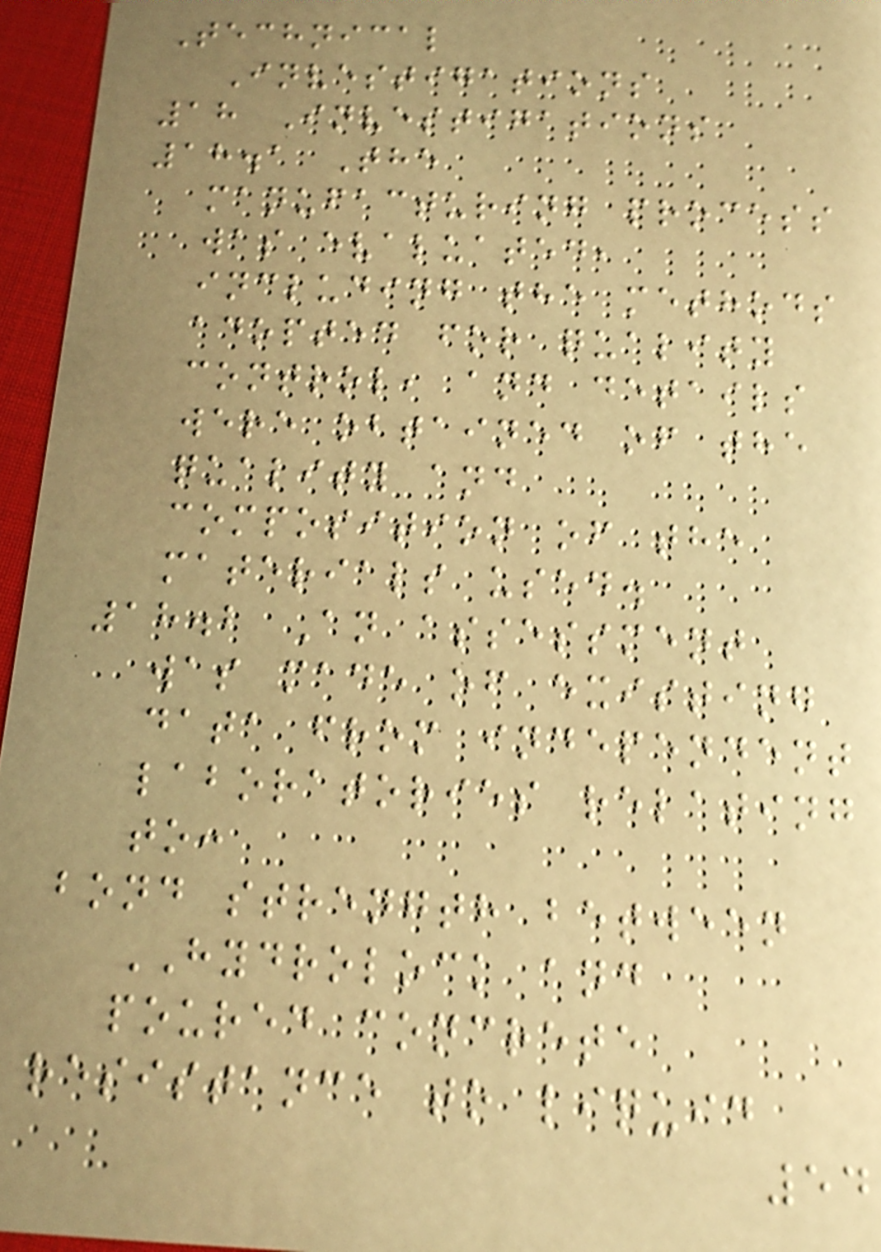Technical
Investigations
18 Investigations
18.1 The
manufacturing process
was evaluated,
including the methods
adopted for quality
control, and details
were obtained of the
quality and
composition of the
materials used.
18.2 An assessment
was made of existing
data from independent
laboratories relating
to:
bond strength between
HYDROLOCK and
poured concrete
resistance to liquid
54
